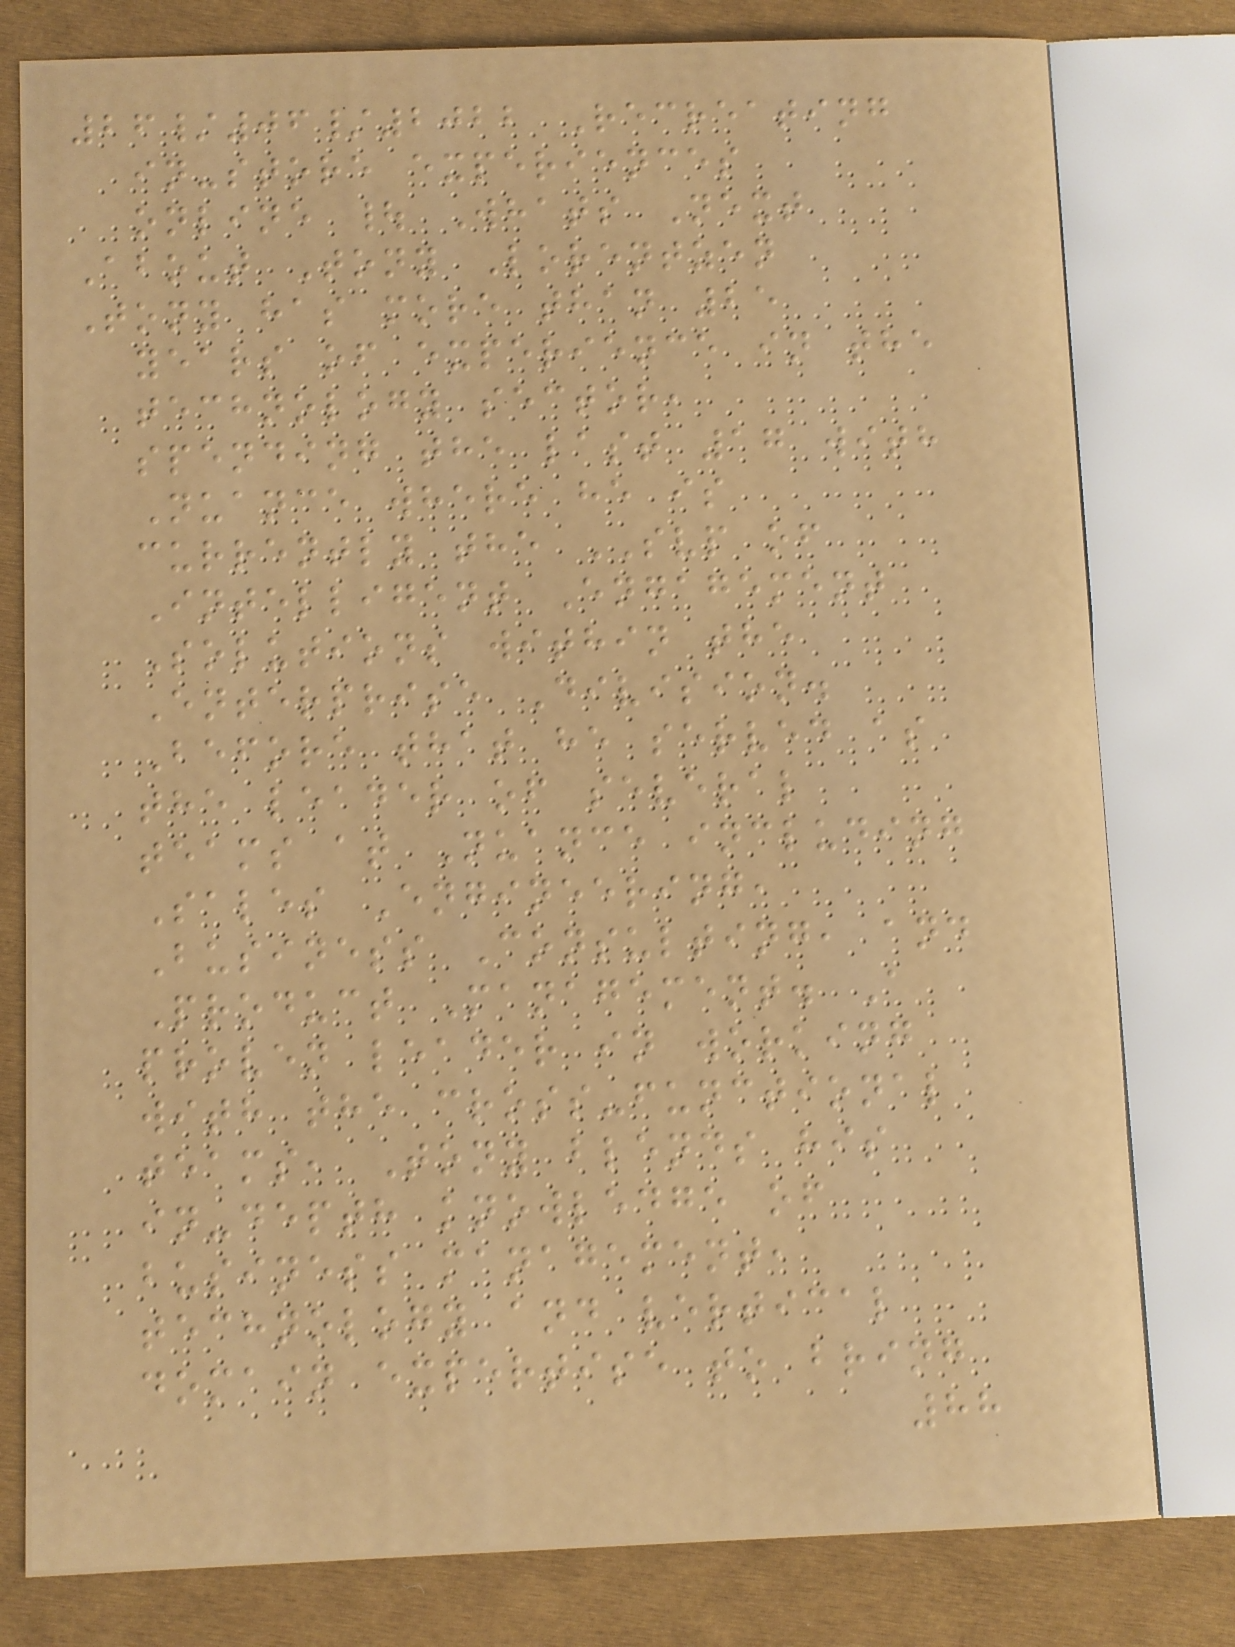26/06/2022 Recreating
in-store experiences
online | Whats Next
About Tony Lorentzen
Tony has more than 25
years of experience in the
technology sector,
spending the last 17 with
Nuance where he is
currently the SVP of
Intelligent Engagement
Solutions within the
Enterprise Division.
Before that he served as
the leader of several
teams at Nuance including
Sales Engineering,
Business Consulting, and
Product Management. A
proven leader in working
with the cross-functional
teams, Tony blends his
in-depth knowledge of
business management,
technology and vertical
domain expertise to bring
88
